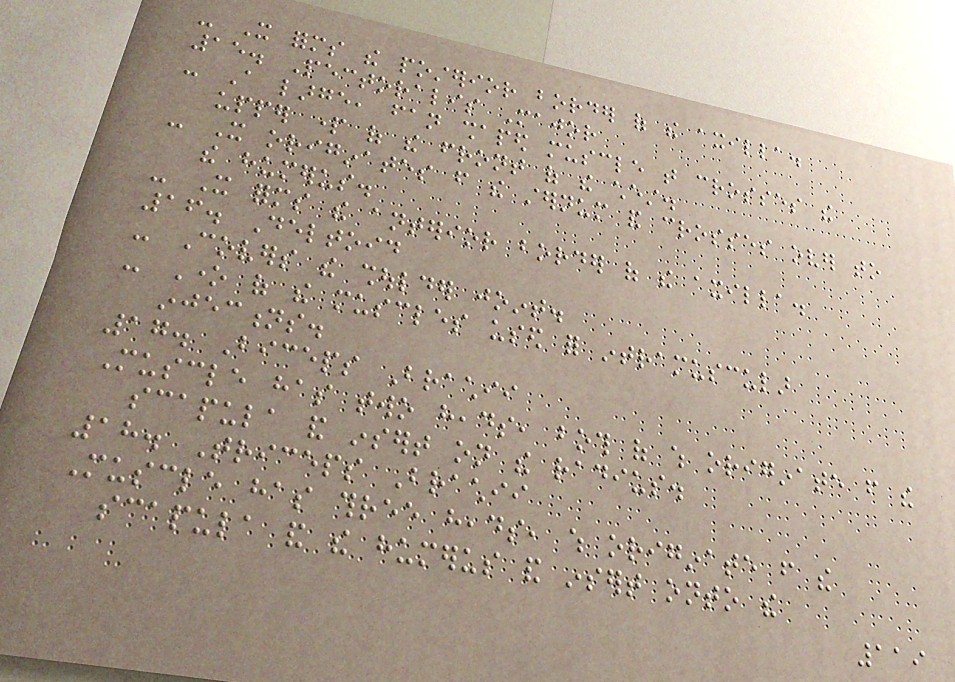- It forms the posterior border of the axilla.
15. Pectoralis Major
- A large, fan shaped muscle that crosses the
upper part of the front of the chest.
- It originates from the sternum and crosses over to
the humerus.
- It forms the anterior border of the axilla.
16. Deltoid
- Covers the shoulder joint.
- One of the muscles used for intramuscular
injections.
17. Biceps Brachii
Muscle has two heads, both of which originate from the
scapula and insert on the radius.
18. Triceps Brachii
Muscle has three heads, which originate from the
scapula and the humerus and insert onto the
119
